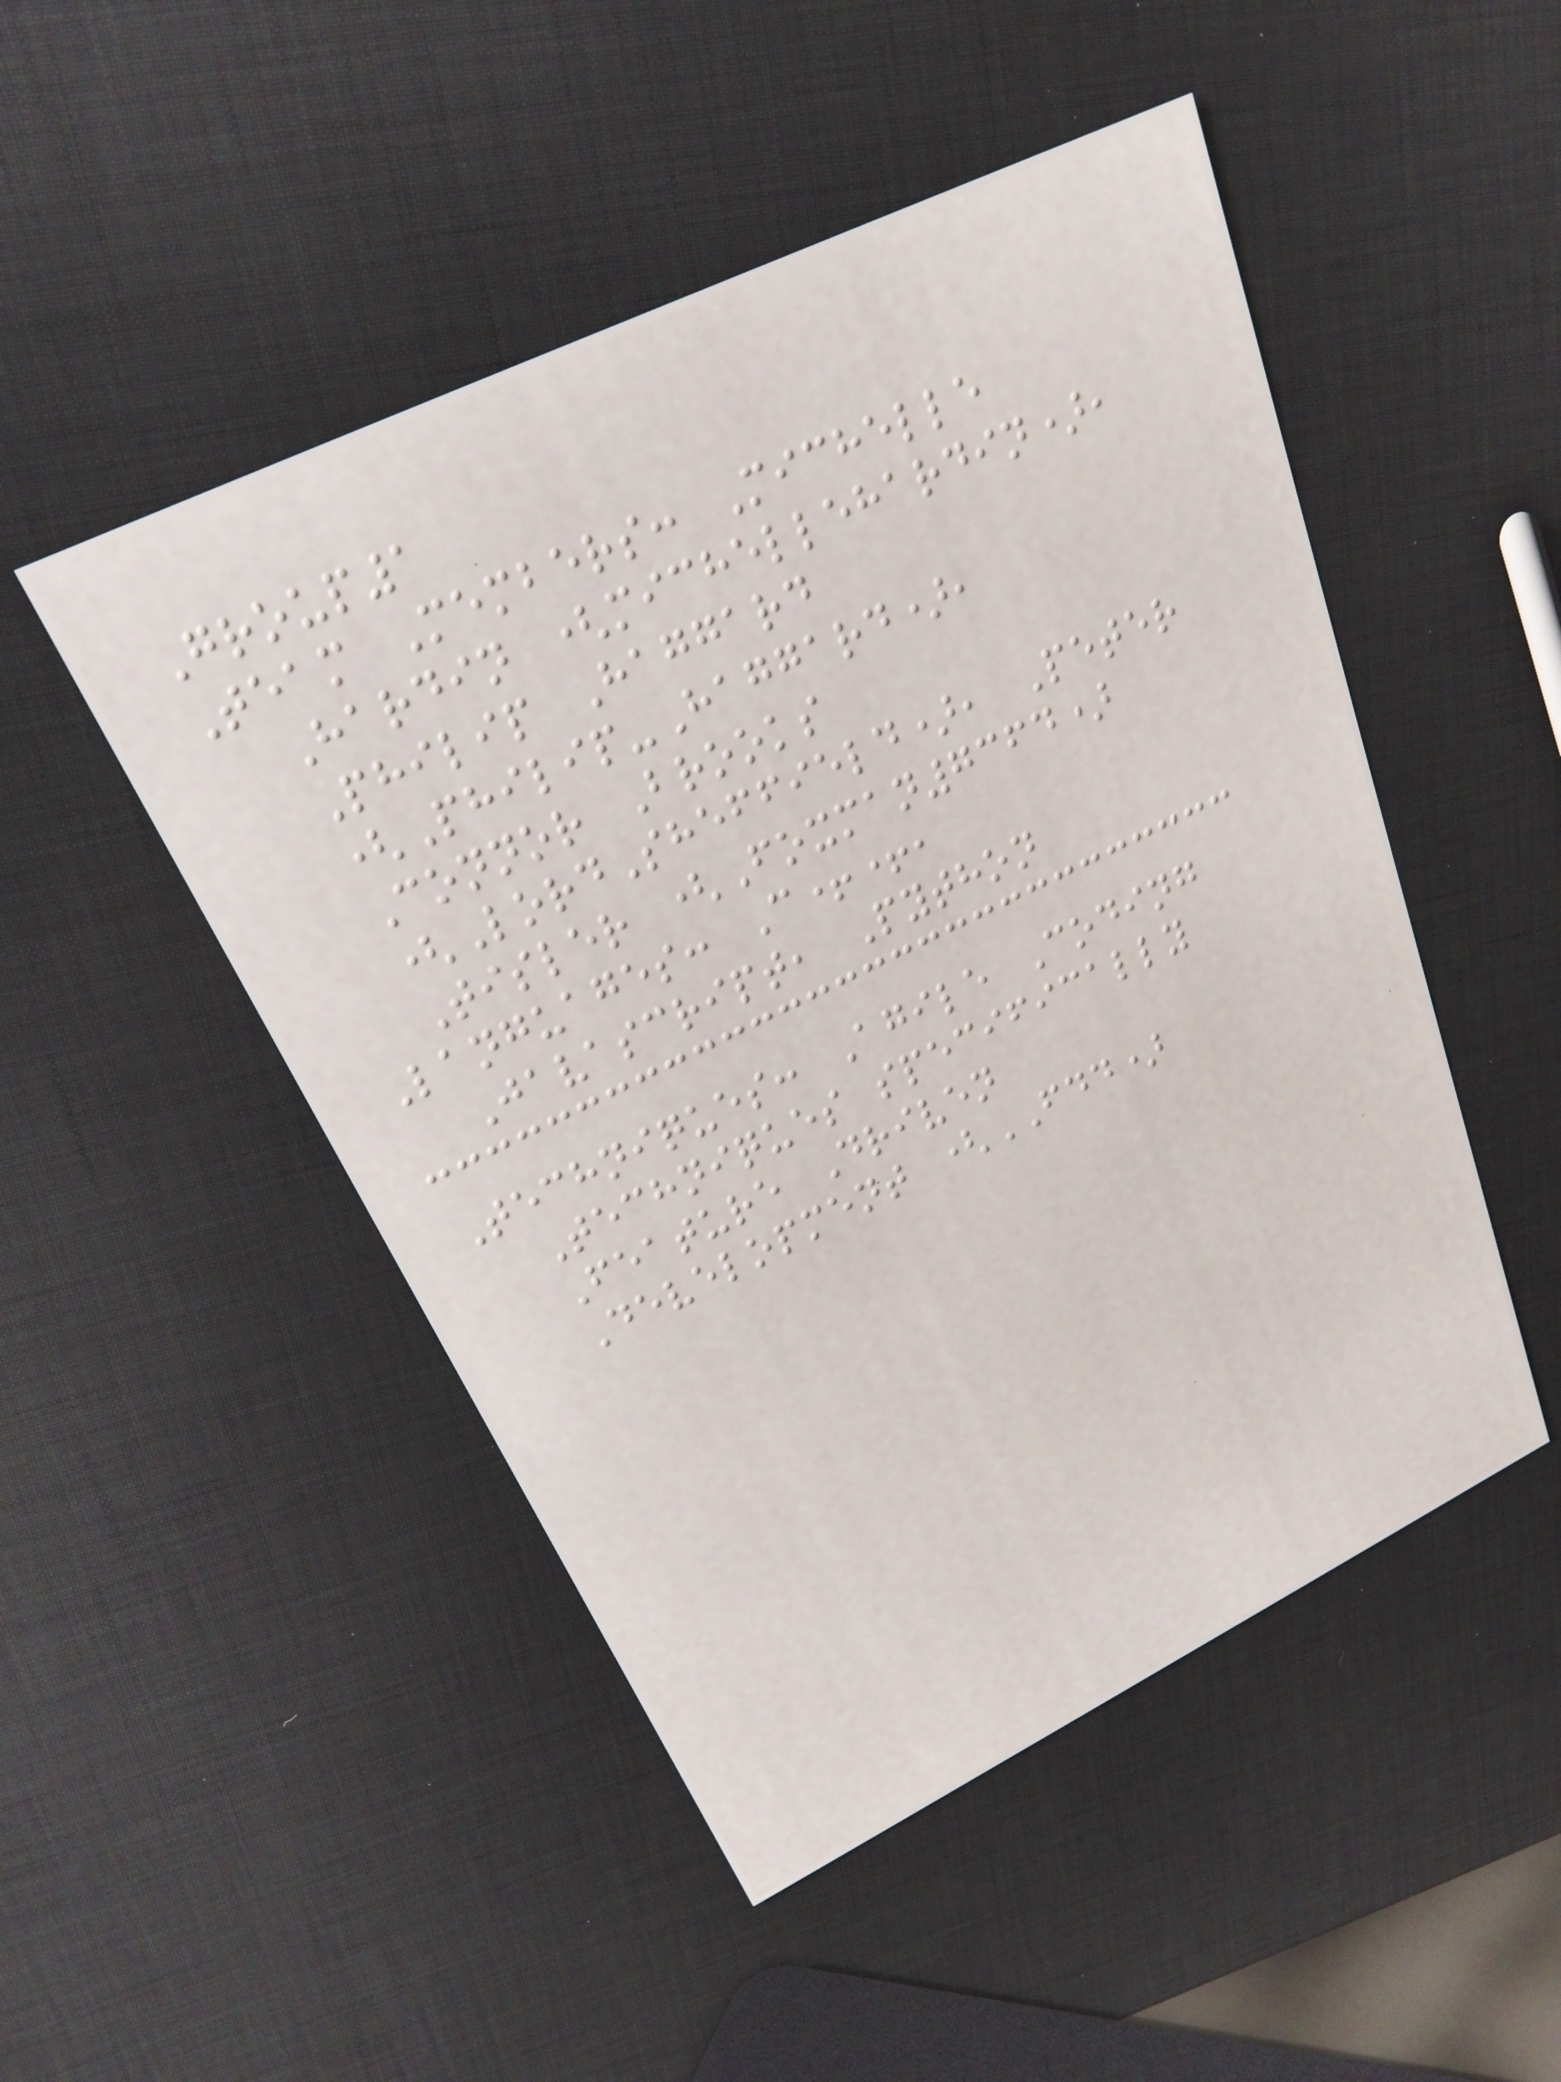Group1
Team Members: Michelle
Hardin (michellehardin),
Philip Haggard
(Philip-Haggard),
Connor Brooks
(LordSheffield), Peter
Tisler (Foxman7364)
Languages: C++,
Javascript, Python
Techniques: Agile Coding
Techniques specifically
Feature Driven
Development (FDD)
